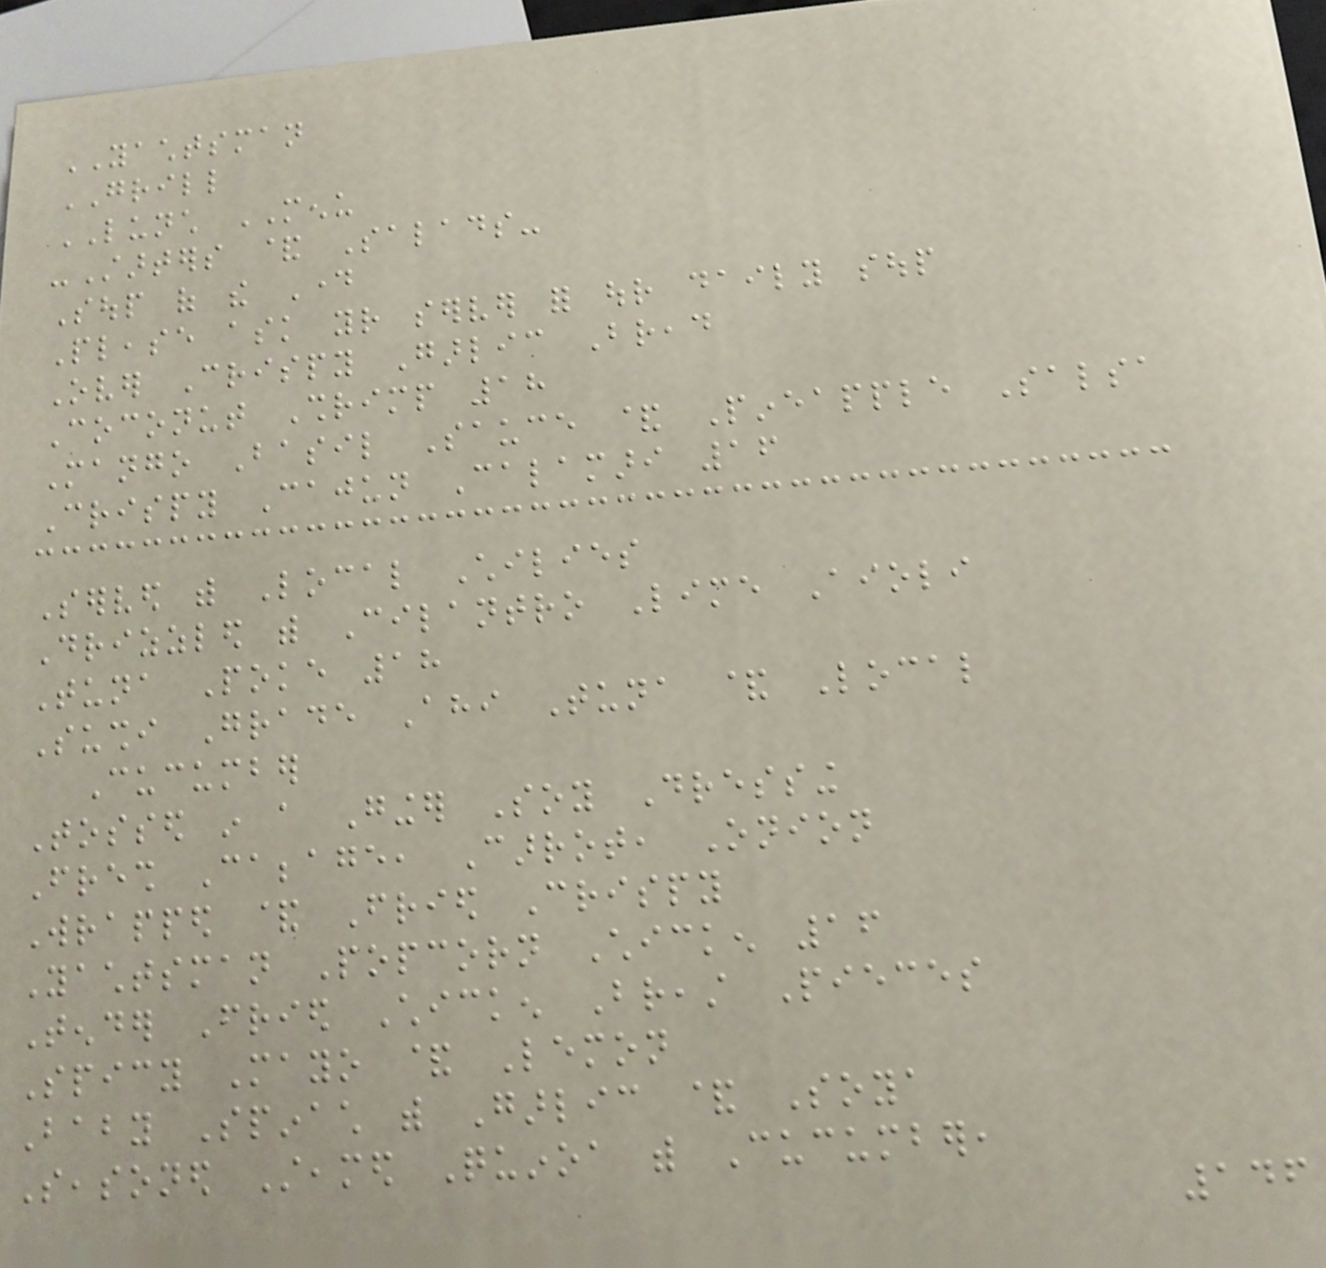YACHTSMAN
GRILL
LUNCH MENU
-Starters & Salads-
Soup of the Day
Please ask your server for our daily soup
Over Crispy Garlic Bread
Coconut Shrimp 18
Mango Basil Sauce & Pineapple Salsa
Crispy Cajun Calamari 16
Served with Local Chilies
Drizzled with Cilantro Lime Aioli
Tuna Poke 18
Sushi Grade Ahi Tuna & Local
Cucumber
Tossed in a Ginger Soy Dressing
Fresh Cabbage, Carrot, Onion
Wrapped & Fried Crispy
Yachtsman Popcorn Chicken 16
Tender Fried Chicken Breast Pieces
Spicy Mayo & Lemon
Baby Spinach with Garlic & Soya
Seasoned Steamed Quinoa with Cucumber,
146
